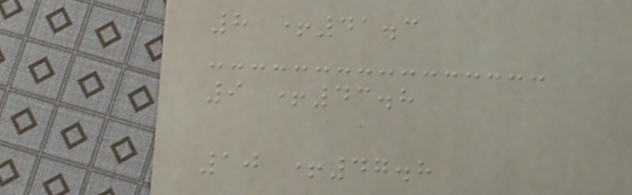8 +41.3
9 +43.8
10 +47.8
